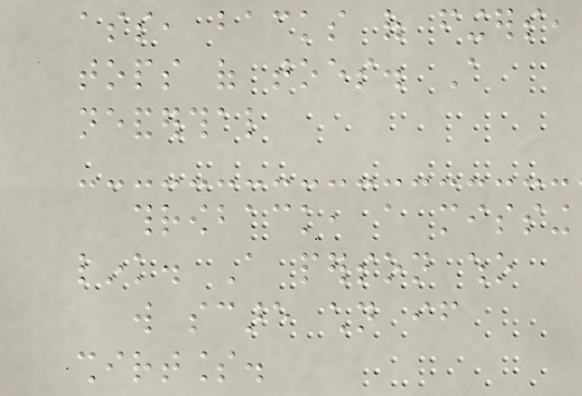ass, backs of fingers,
tops of toes. A
neanderthal
throwback, a missing
link. A person who
will scare children if
shirtless.
